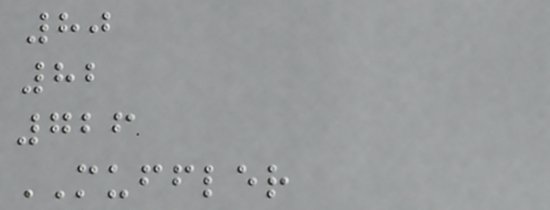80
82
726
MUFFLER
